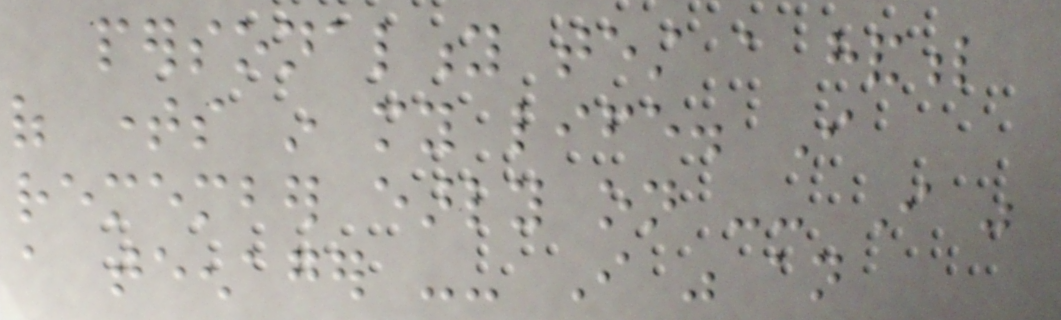personality test a handful
of times in my life. I
remember early on -- I was
a teenager -- I was an
